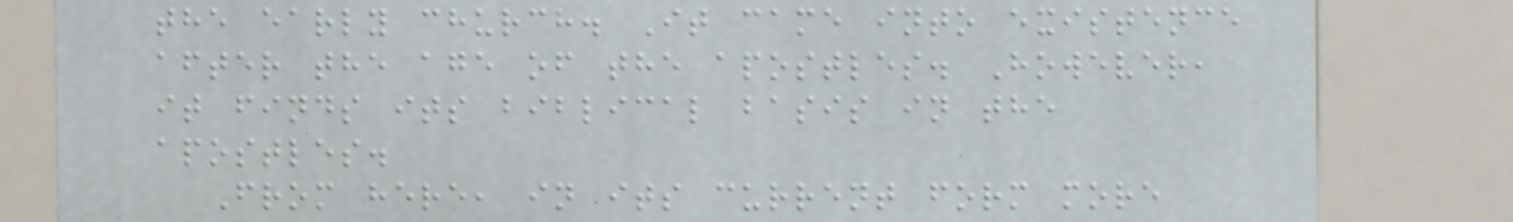the early church. It came into existence
after the age of the apostles. However,
it finds its biblical basis in the
apostles.
From here, in its current form more
